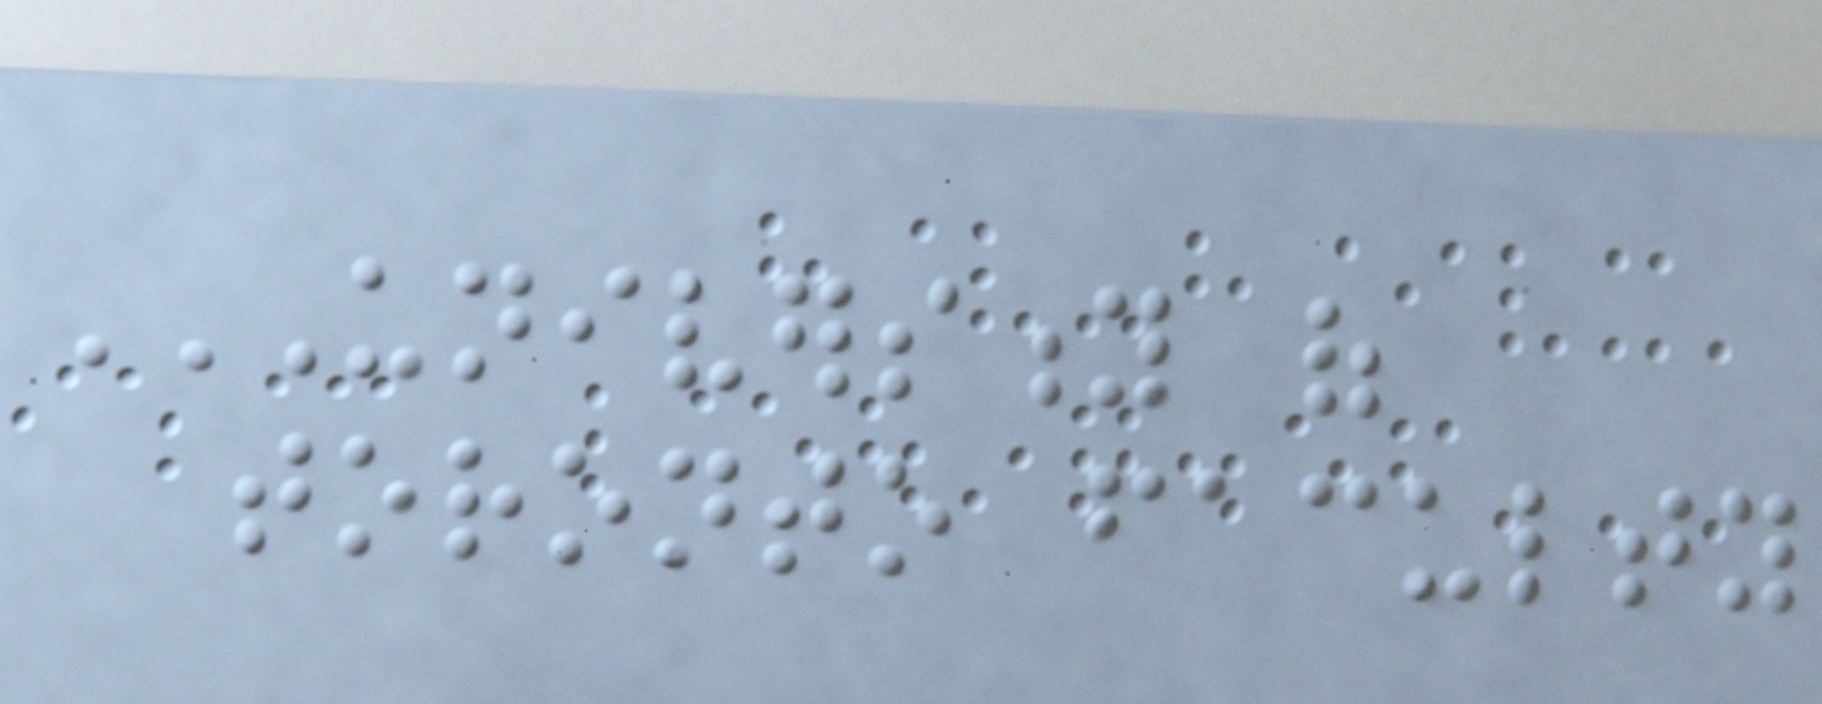UNIVERSITY OF
TORONTO FACULTY
